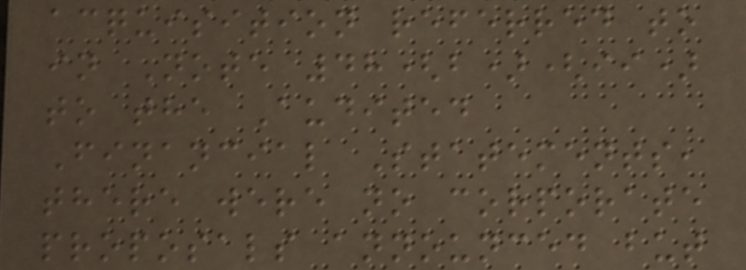acquisition referred to
in Note 48(b)(ii)
to the Audited
Financial Statements,
there were no corporate
proposals announced but
